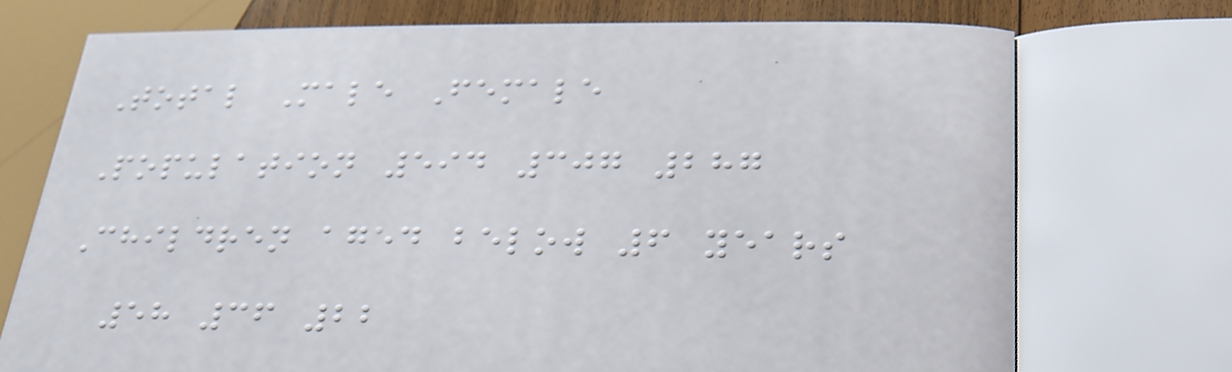Total Male Female
Population 594 307 287
Children aged below 6 years
58 36 22
